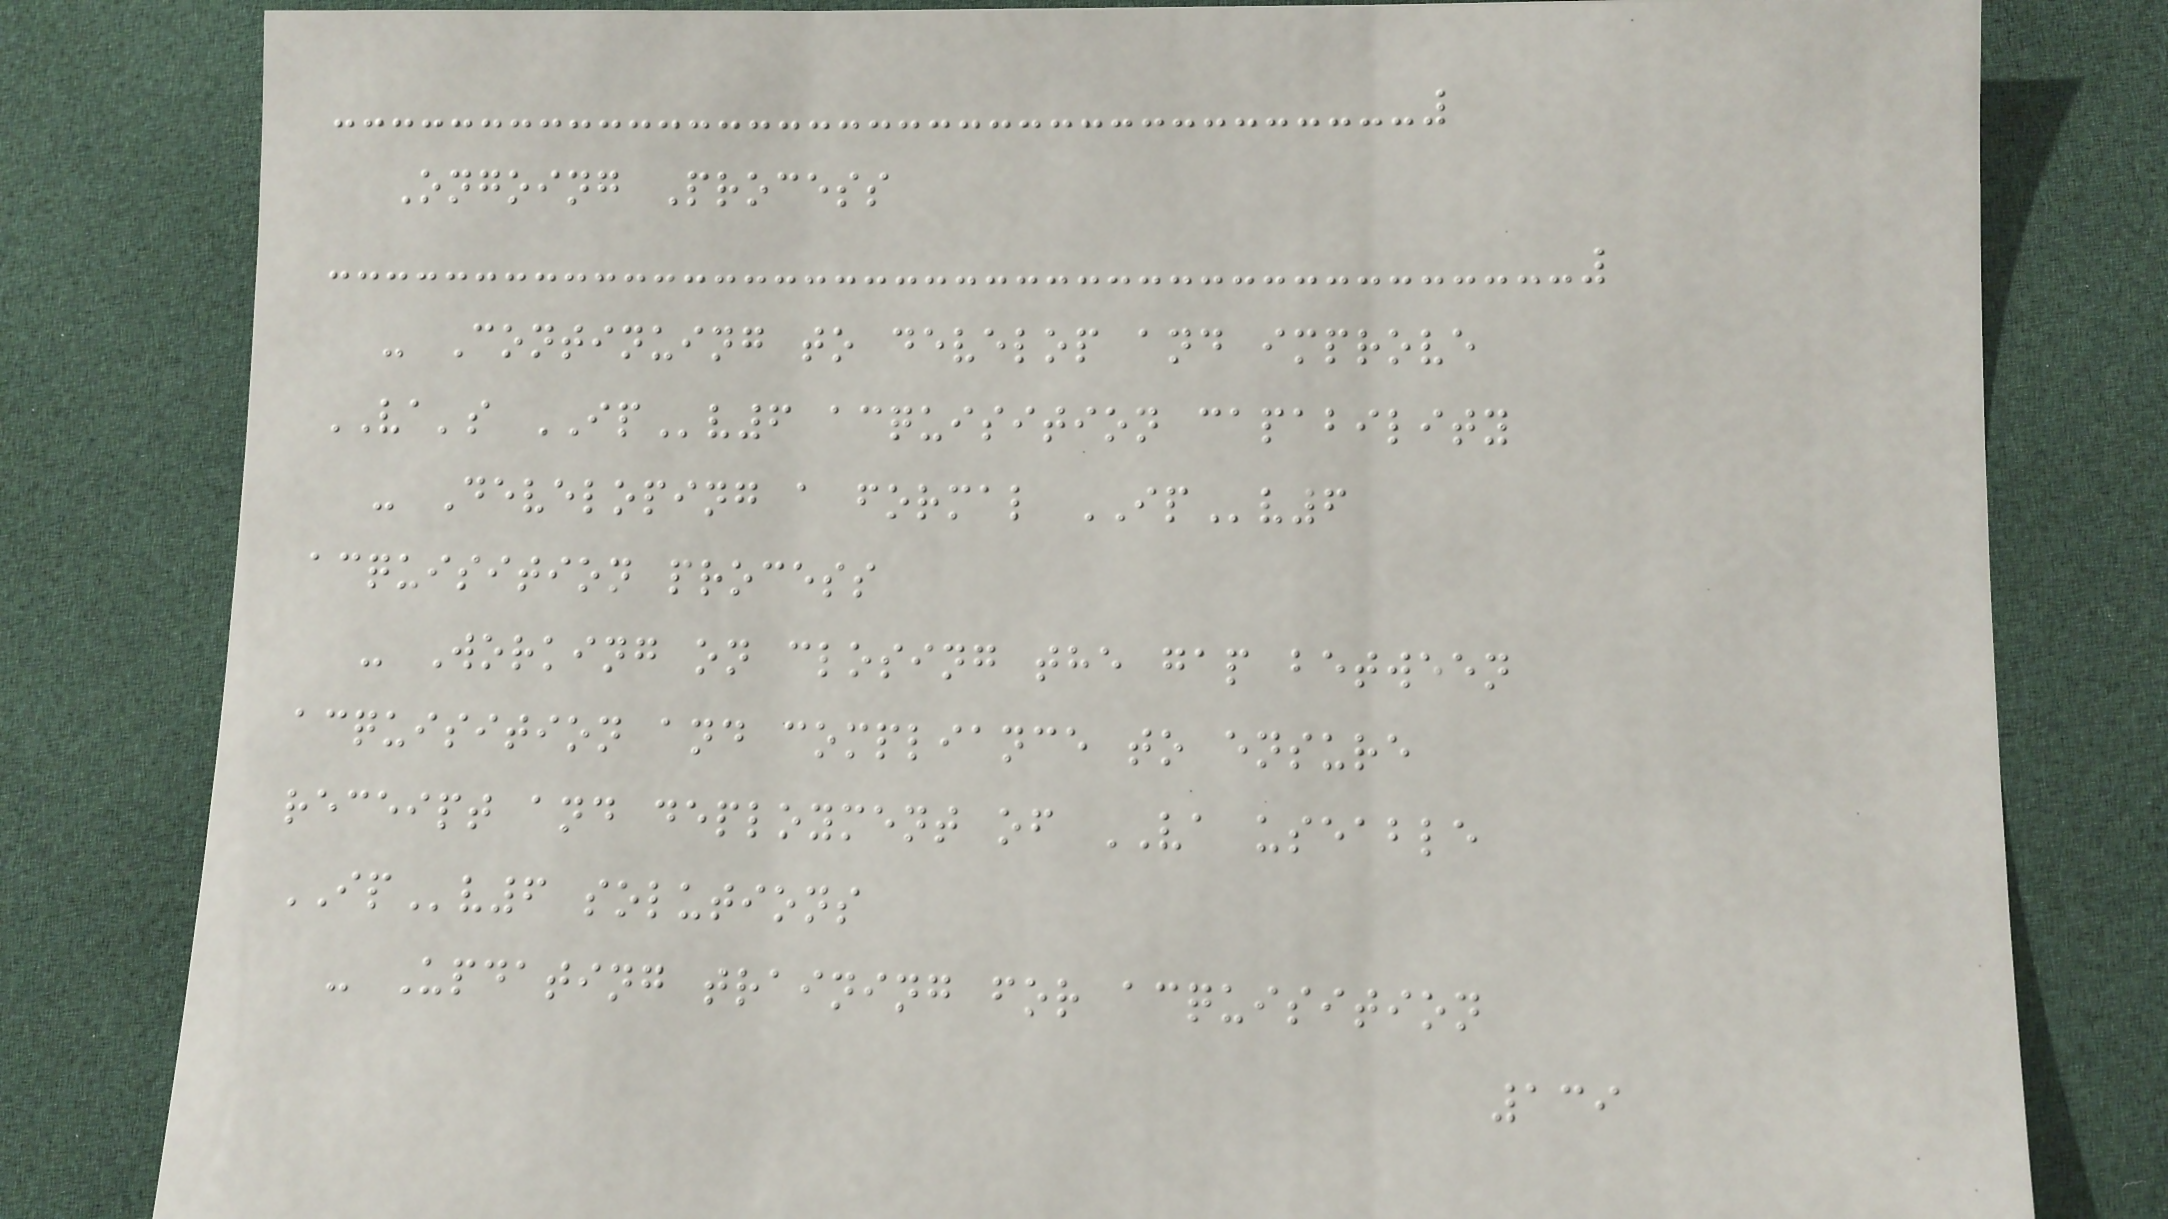Ongoing Process
- Continuing to develop and improve
VA's IPv6 acquisition capability
- Developing a formal IPv6
acquisition process
- Working on closing the gap between
acquisition and compliance to ensure
receipt and deployment of VA useable
IPv6 solutions
- Updating training for acquisition
139
